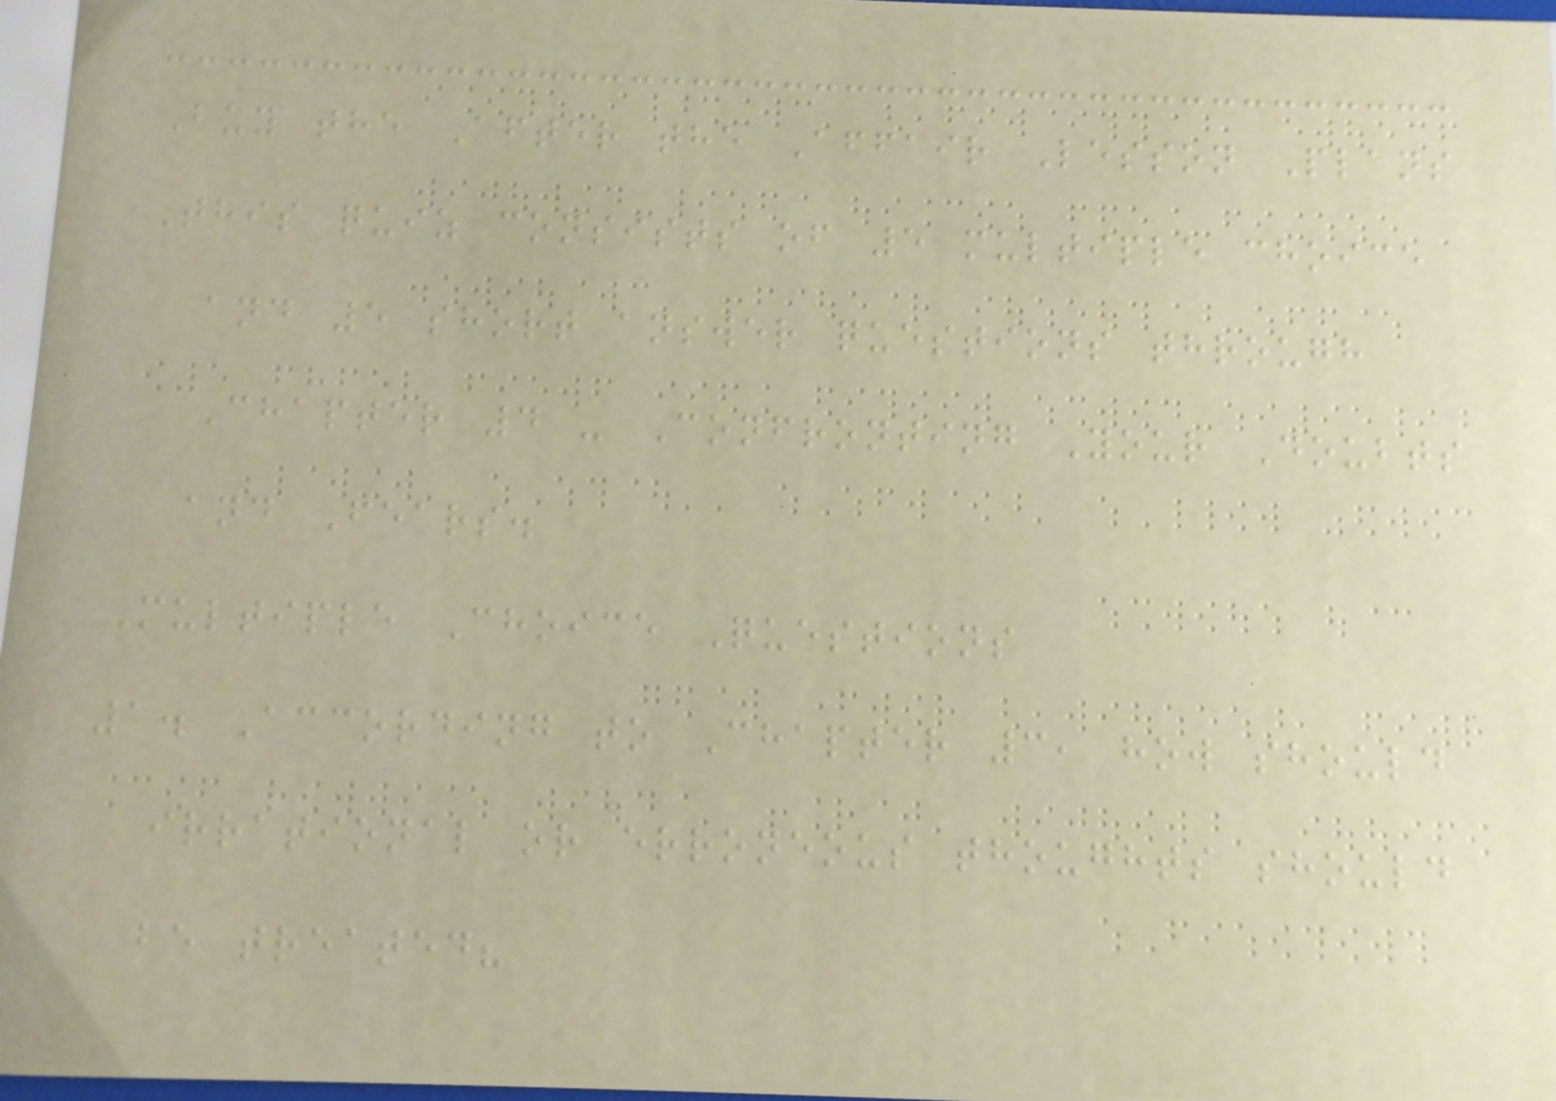Buy the After the Affair Lesson Plans
This quiz consists of 5 multiple choice
and 5 short answer questions through
Chapter 4 - Confronting Your Doubts
and Fears.
Multiple Choice Questions
1. According to Chapter 3, how should
irrational or erroneous thoughts should
be treated?
